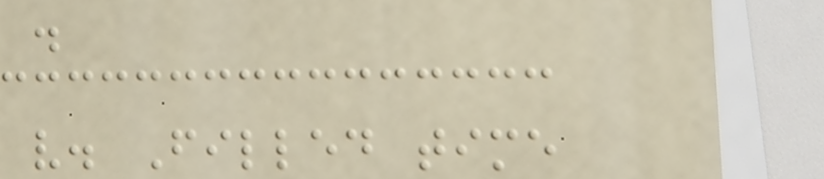.
v. Filled time
